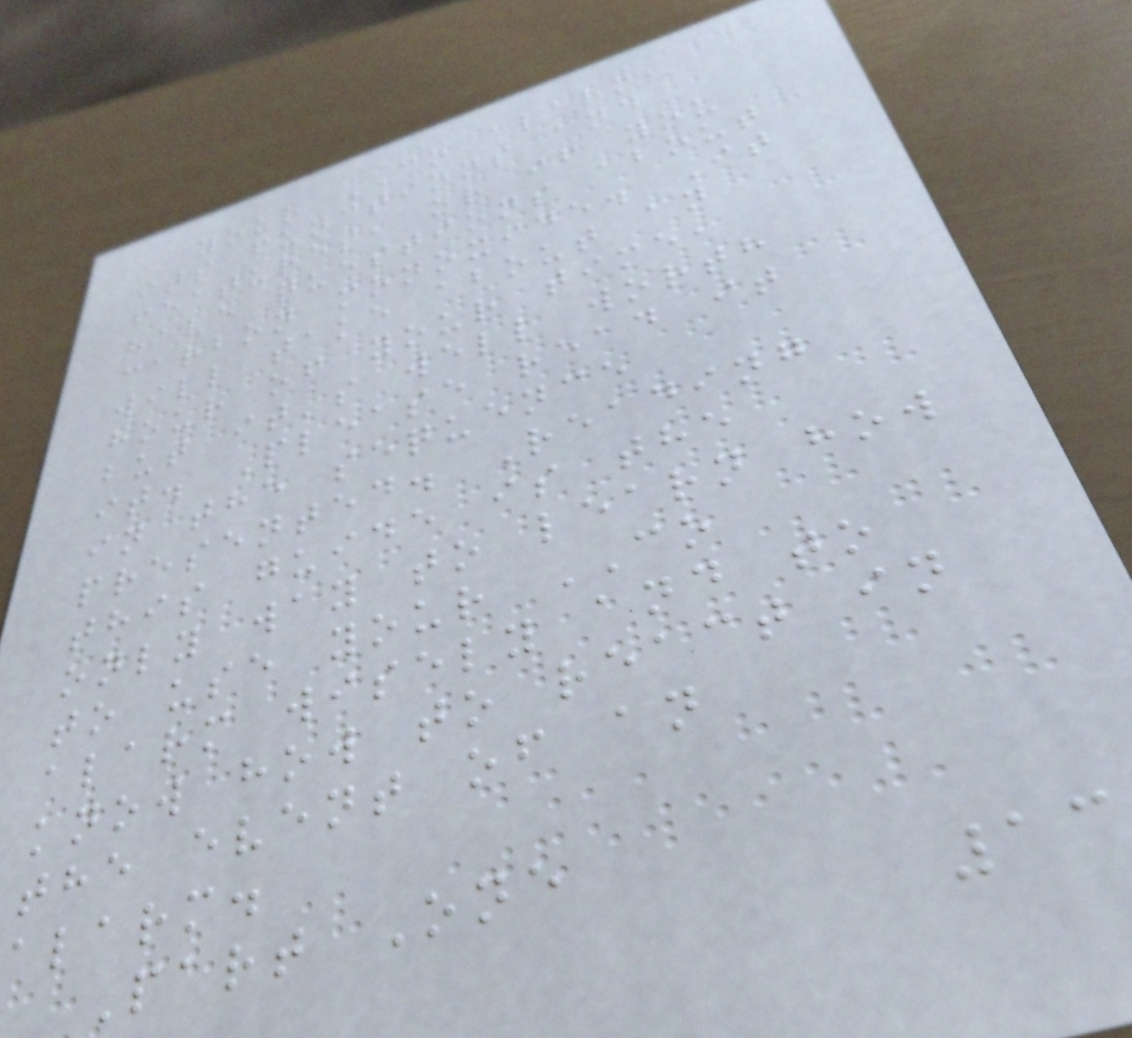your CO alarm,
its functions and
features, or if you
have questions about
carbon monoxide. It
will take about an
hour of your time,
but it's well worth
it. Please read it
in the sequence
presented. Reading
this guide is the
only way to learn how
to use your CO
alarm wisely and to
know how to react in
the event of an
alarm.
Part One
13
